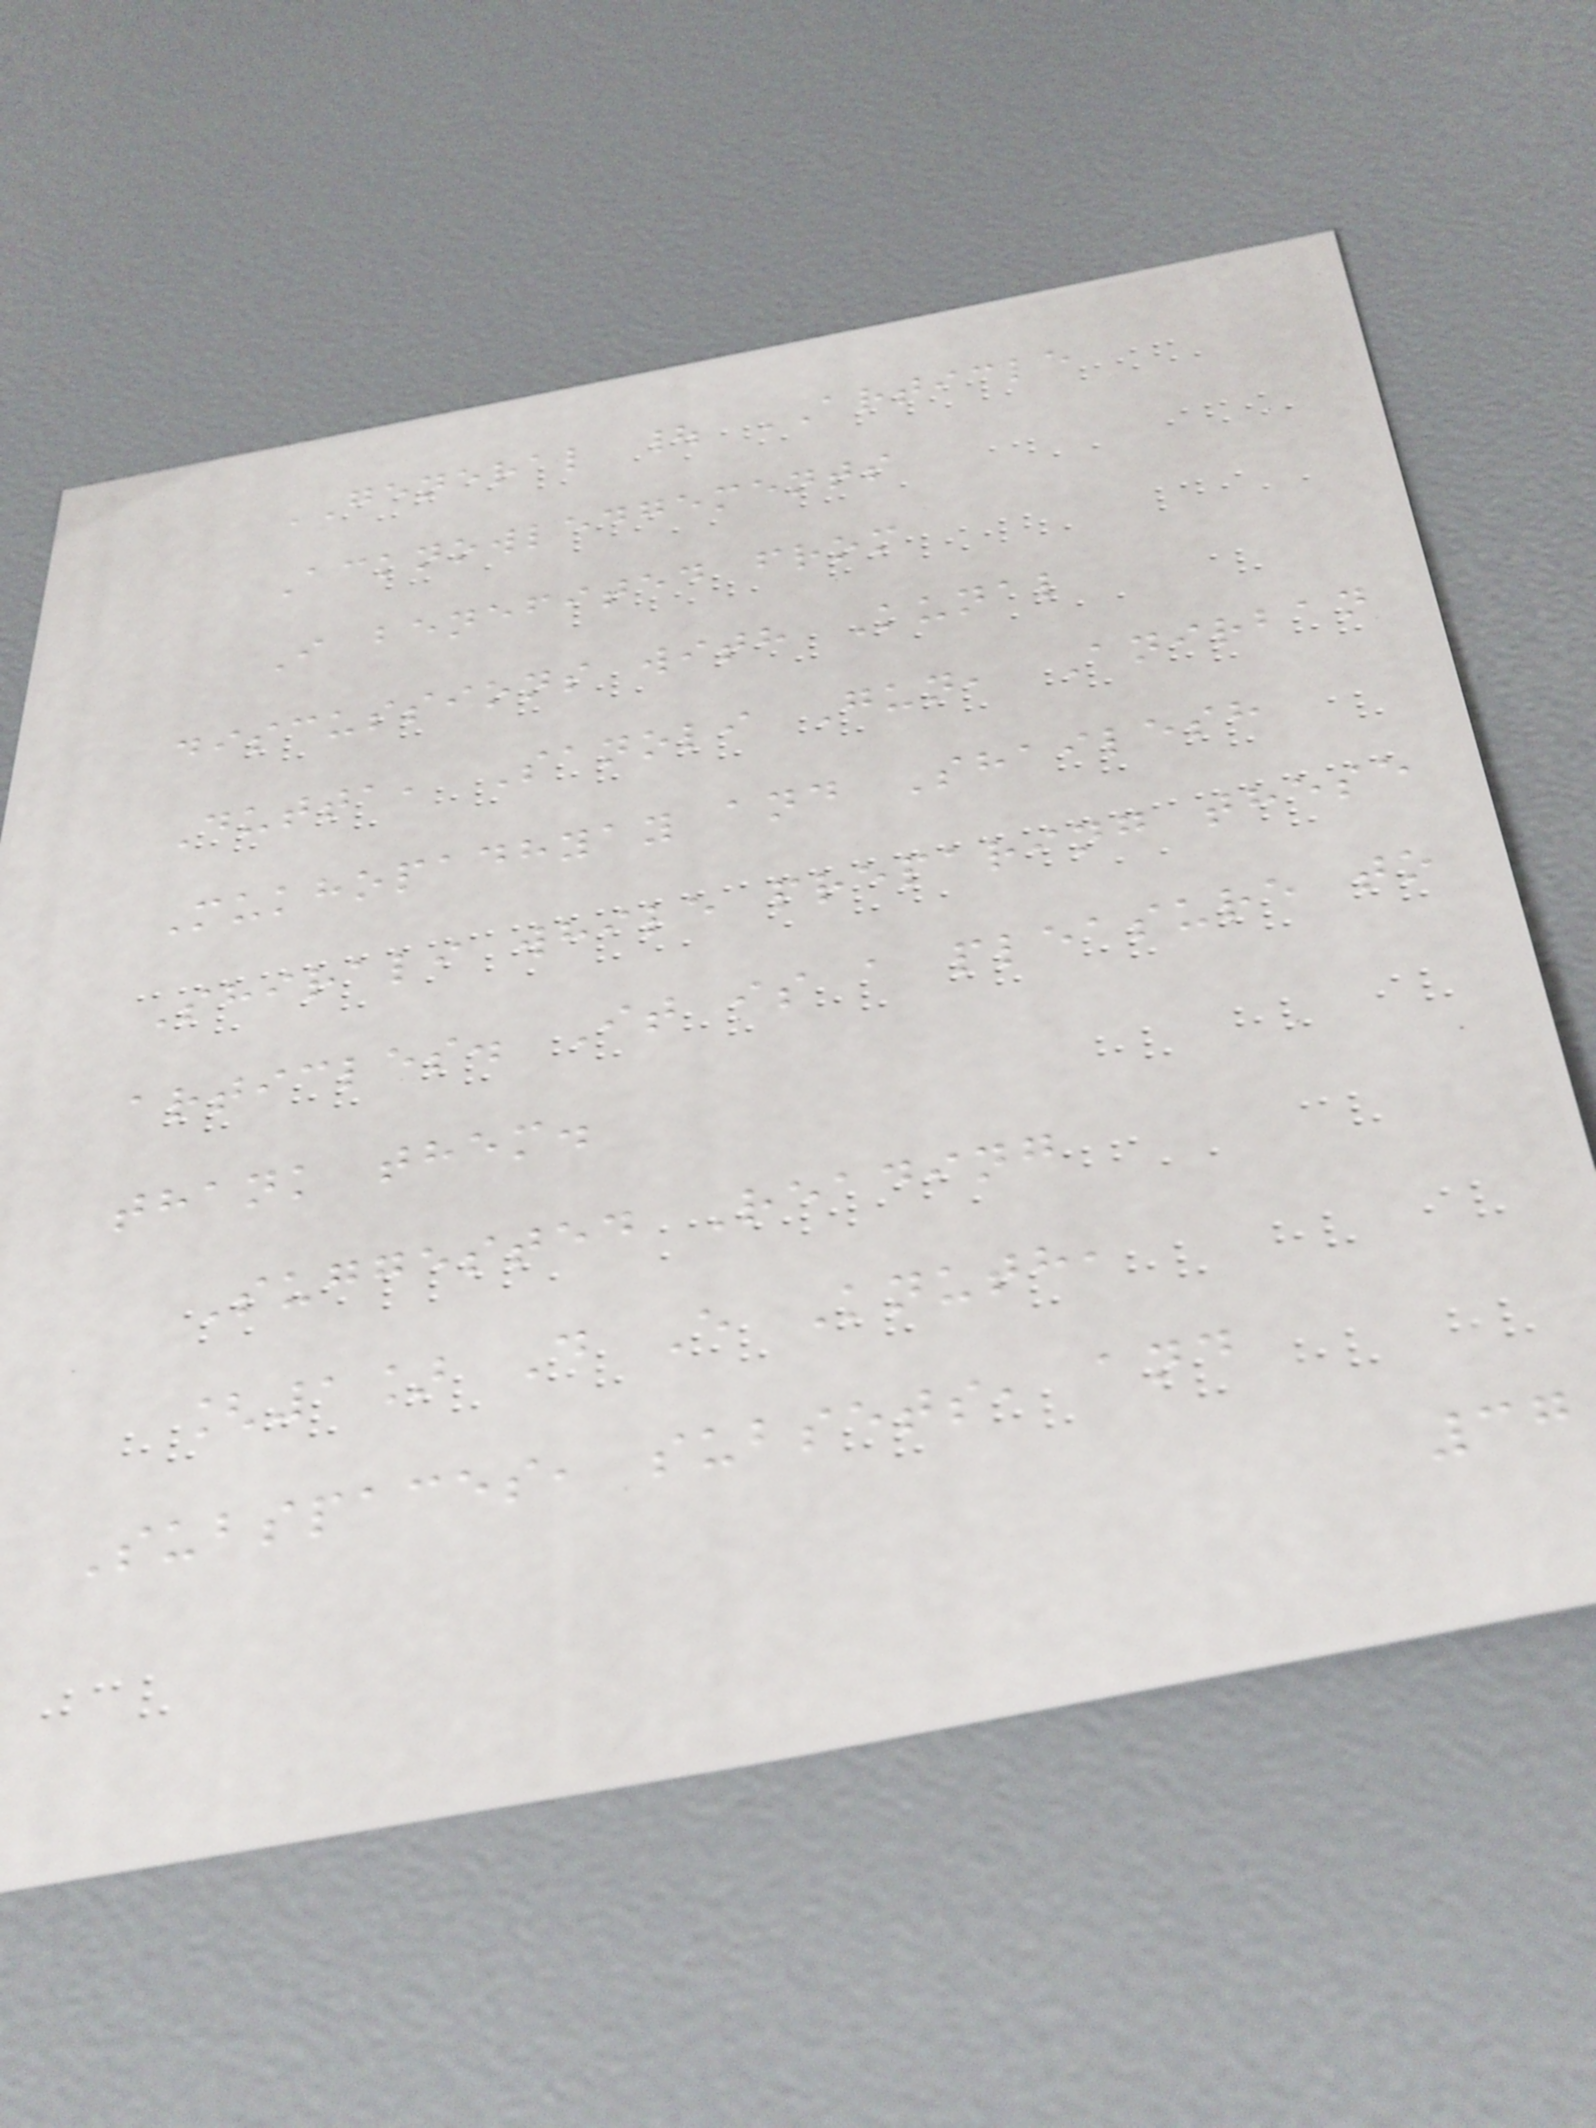GENERAL | ARTICLE
Acknowledgements
I benefited from
discussions with Kunal
Dutta, Sanoli Gun, Anirban
Mukhopadhyay and Shailesh
Shirali while preparing these
articles. It is a pleasure to
thank them.
Suggested Reading
[1] D E Knuth,
Subspaces, subsets, and
37
